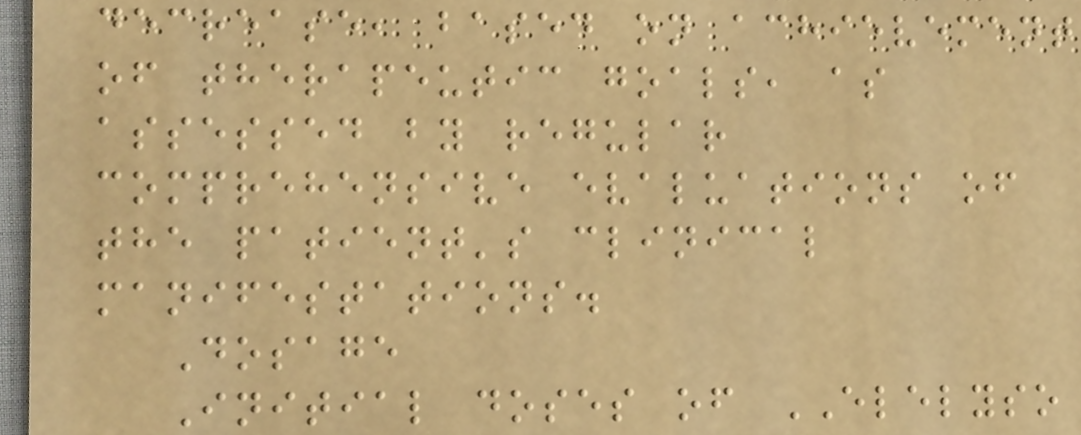decrease, based on achievement
of therapeutic goals, as
assessed by regular
comprehensive evaluations of
the patient's clinical
manifestations.
Dosage
Initial doses of ELELYSO
